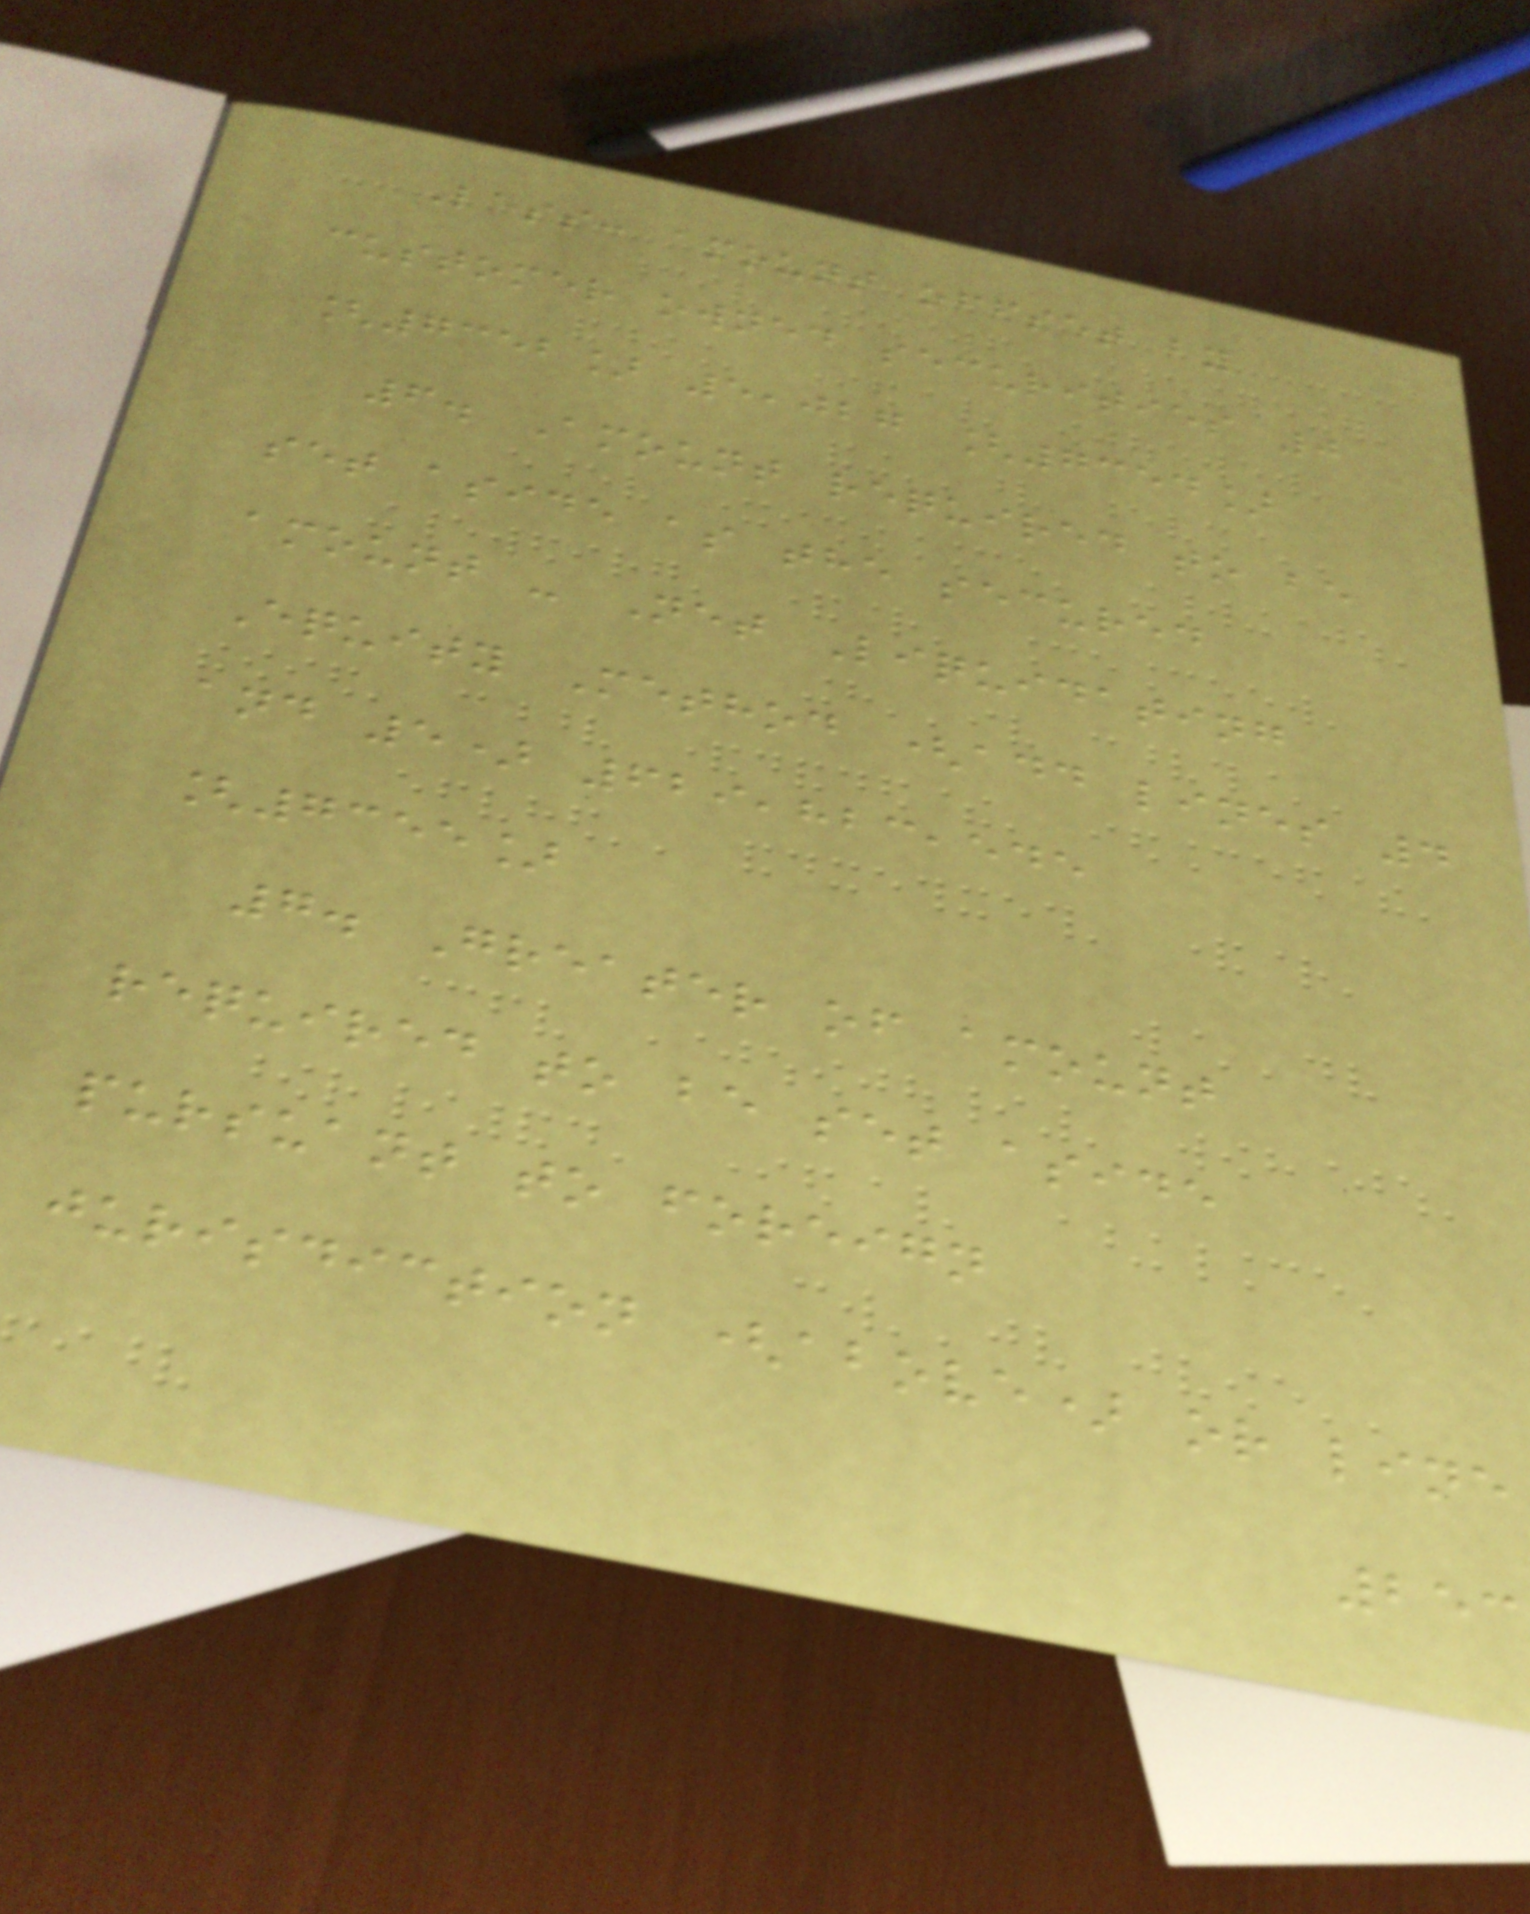Less: amount offset by
customer owned securities 0
[7352] 5,027 [7354]
6. Amount required to be
set aside as the secured
amount - Net Liquidating
Equity Method (add lines 4
and 5) 629,823,545
[7355]
7. Greater of amount
required to be set aside
pursuant to foreign
jurisdiction (above) or line
253
